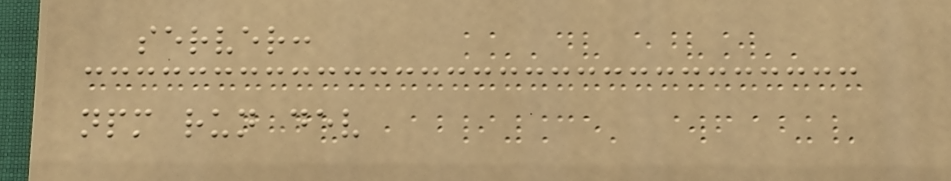server:
npm run dev
